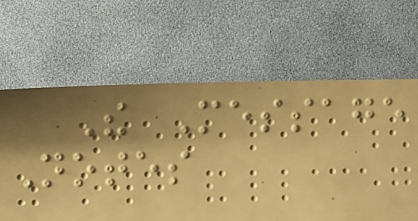The Message
Notes
